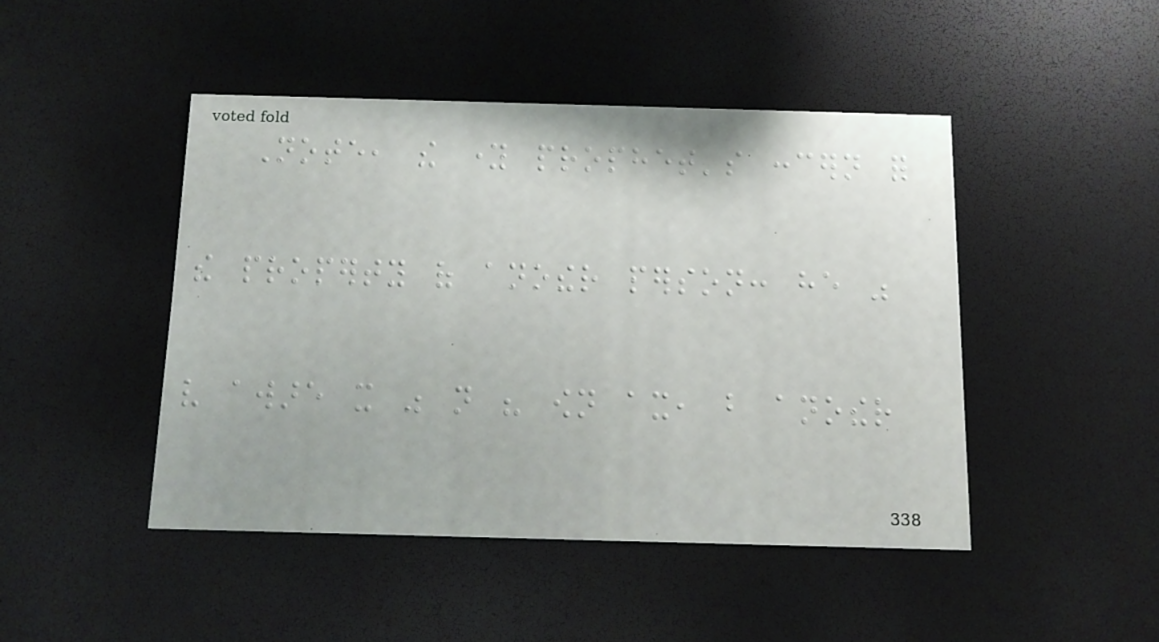Note, the young prophet's concern for
the property of another person: he was
very aware it was not his own ax, but another
